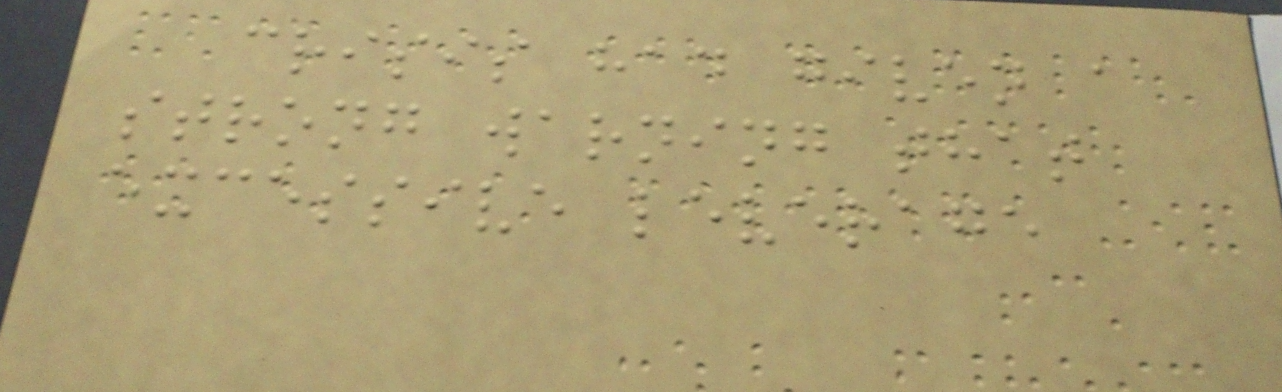crisis had given a
strong warning that
excessive leverage
